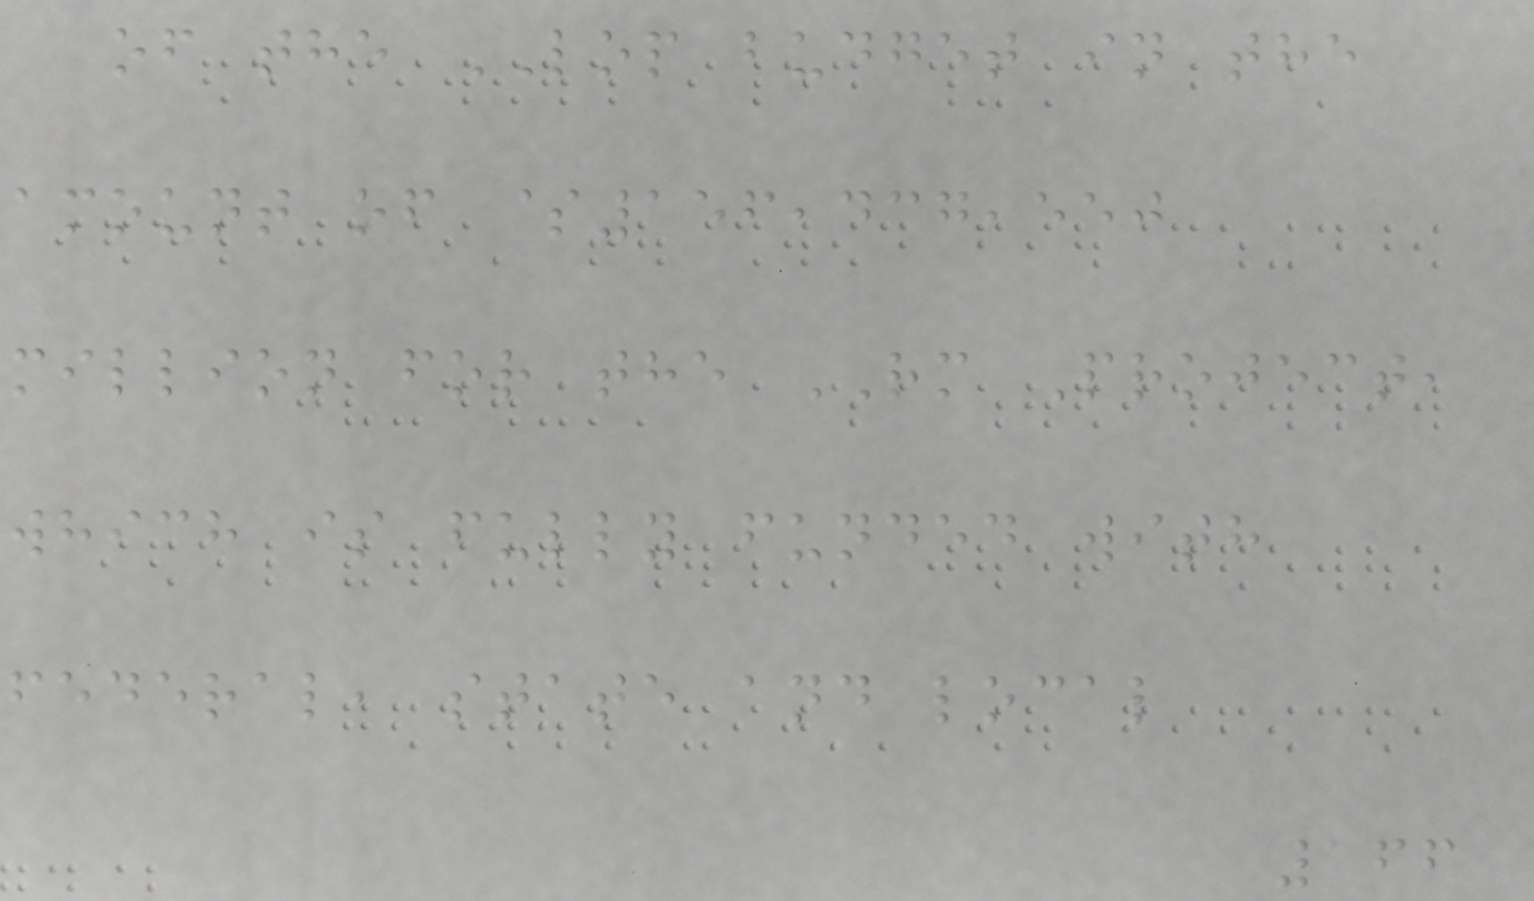of the LOP budget in the
amount of $156,437,550
million for the RM Project,
which is fully funded with
federal, state and local
166
